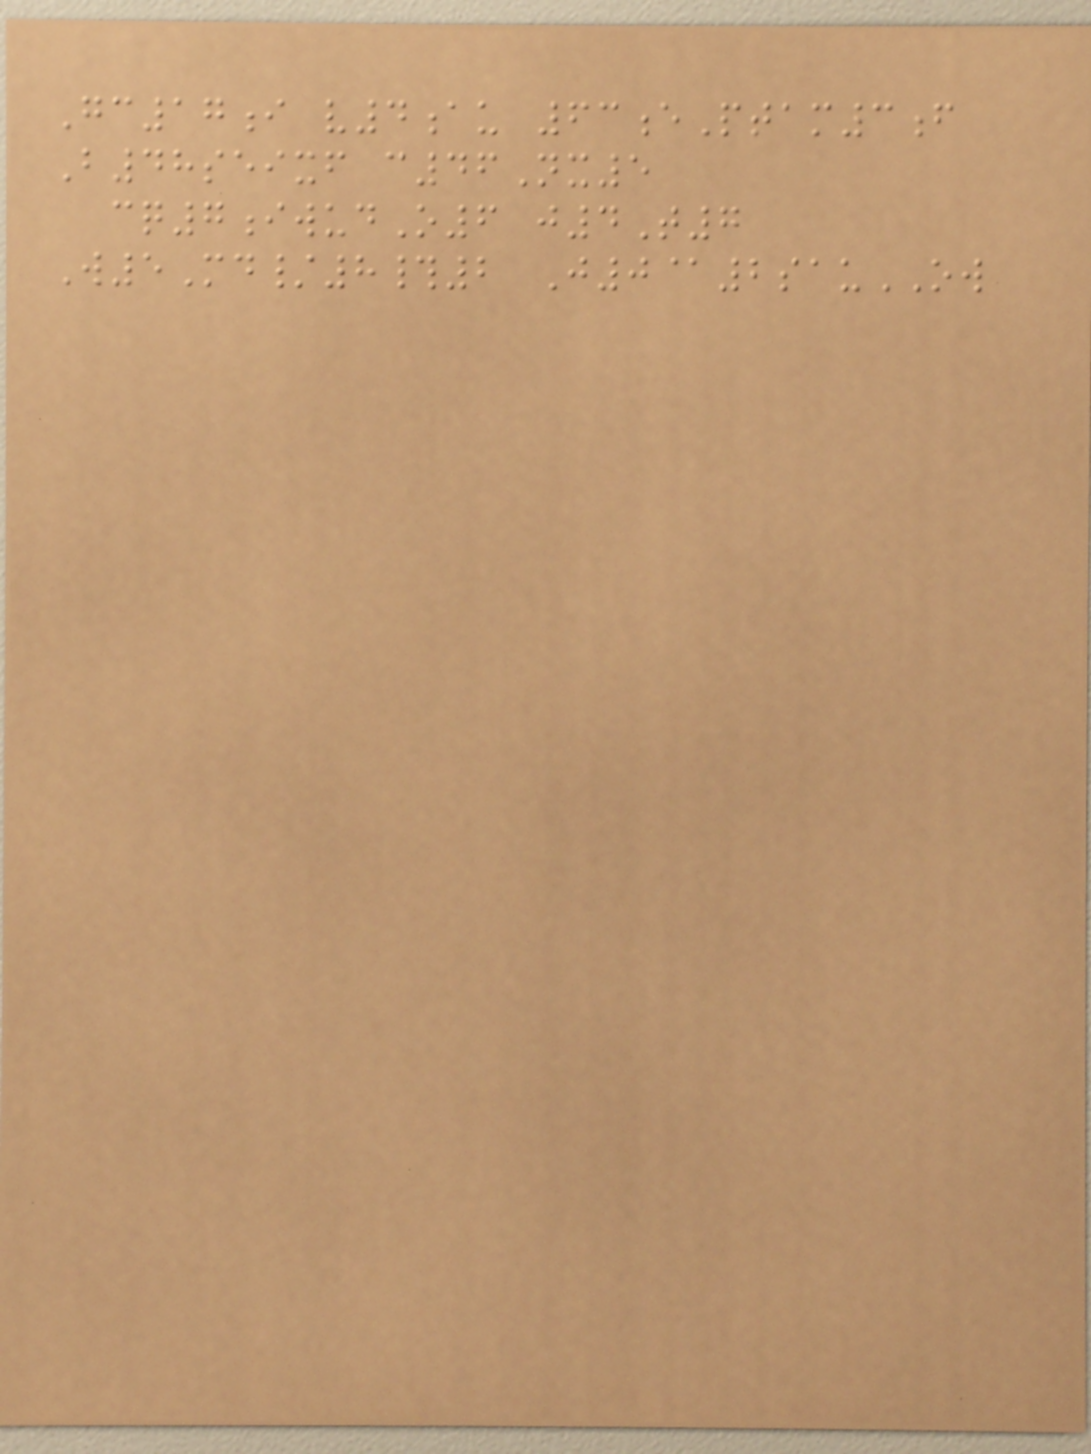Gc17i v4au 63ePtam3f
B48seixf c46Nx5
cq7iwudO6 j4T7
W5Md/8#2 J0@2sauOW
